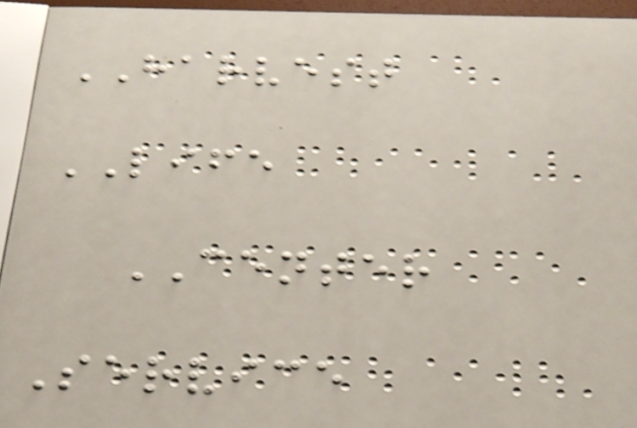HARVEST
LIFE
CENTER
Service
